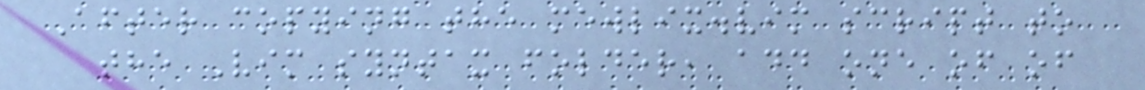After copying the mewlix.vim script to
the Vim syntax folder, add one of of
